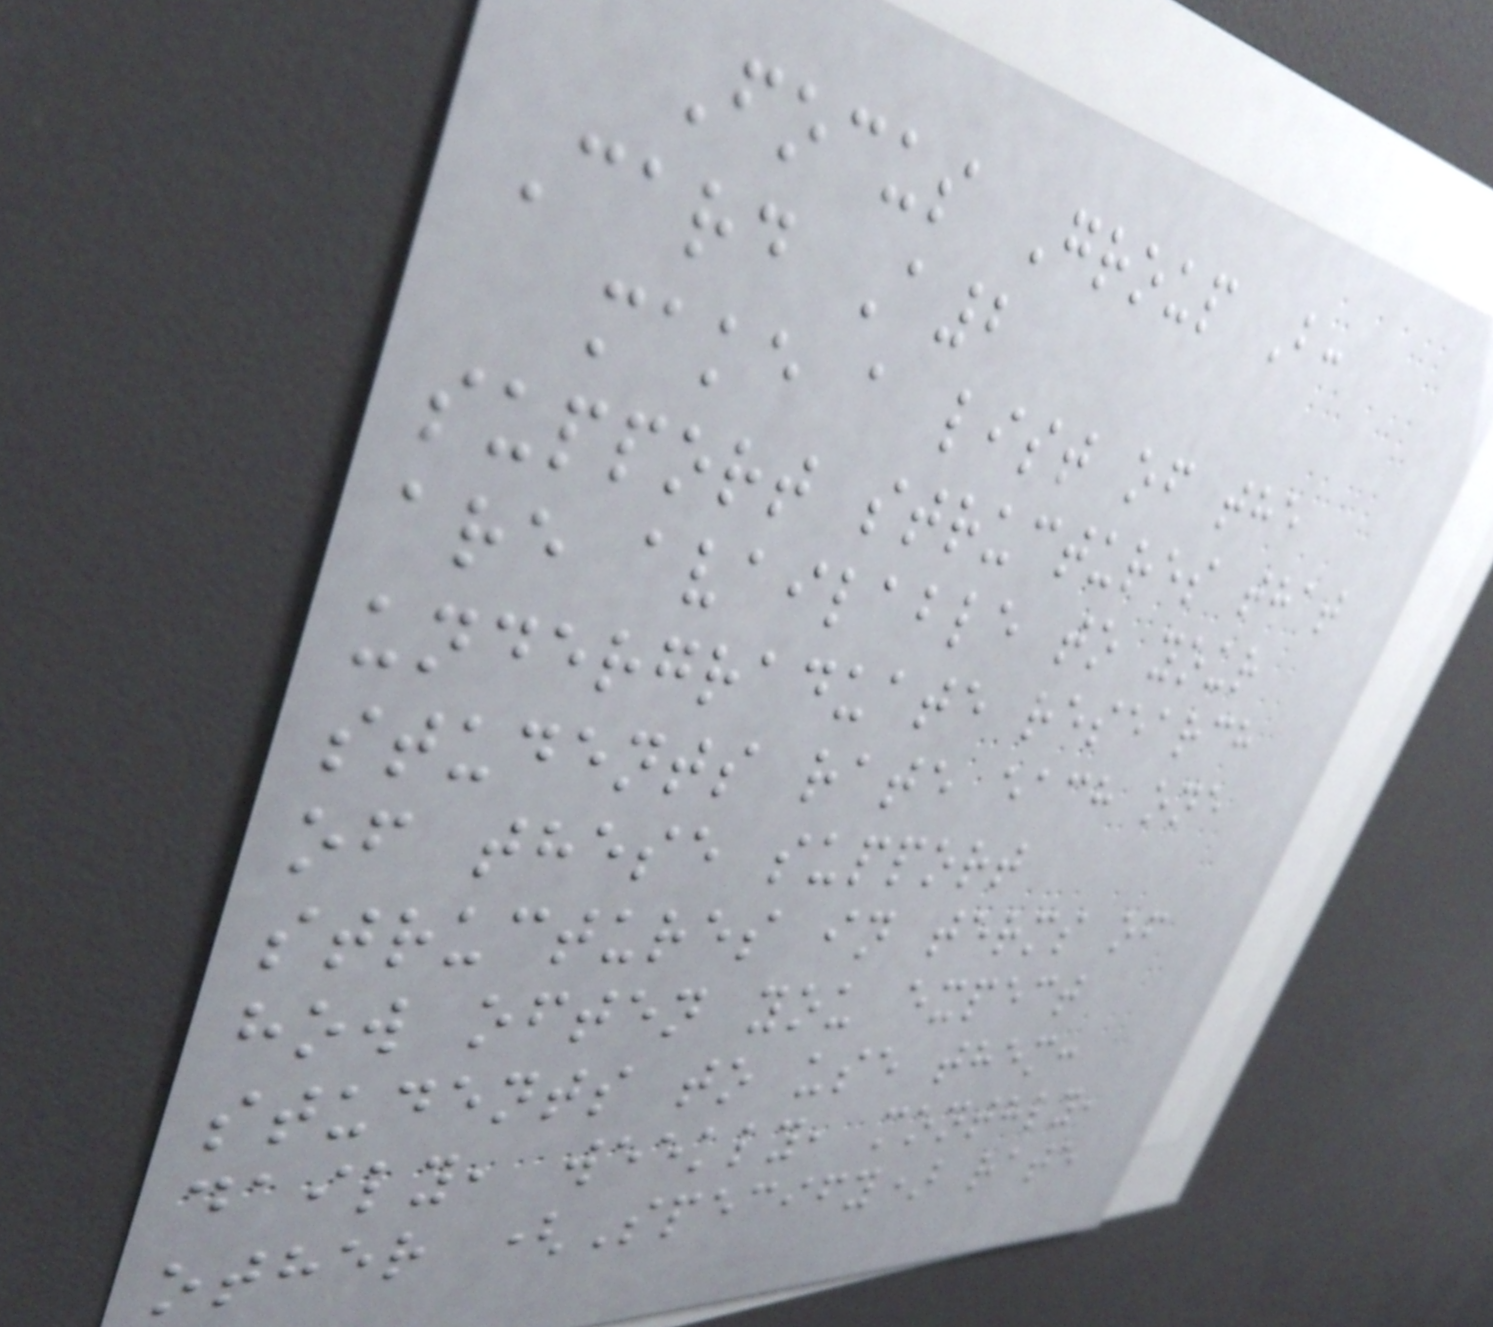Focus Group B:
Card A2
make a list of the
support structures that
are available to your
undergraduate research
students rate each one
of these support
structures in terms of
how often you expect
students to use them:
daily, weekly, monthly,
other (Specify) rate
